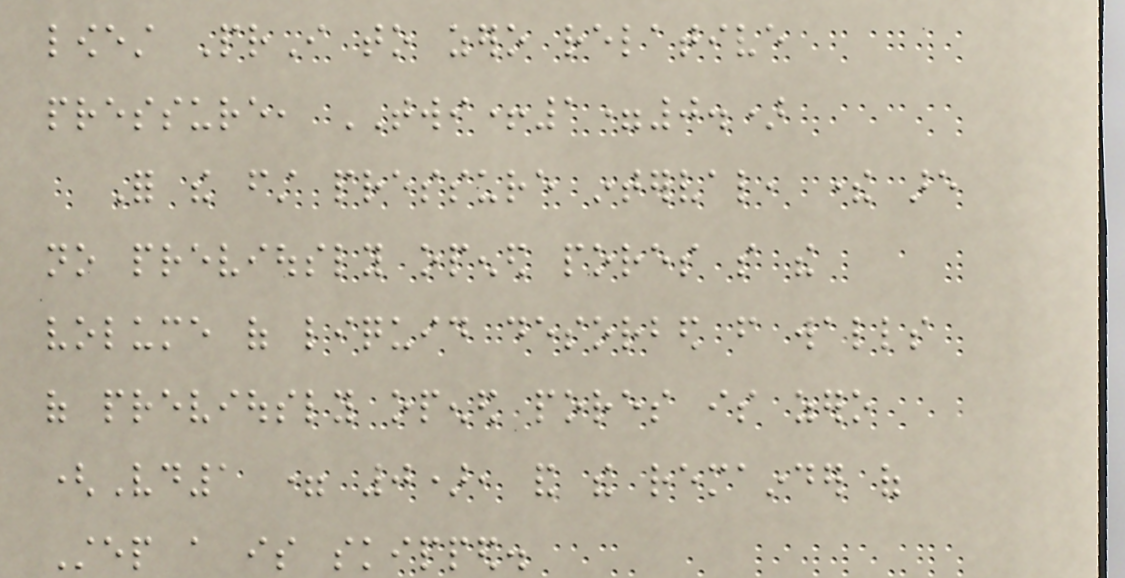lowest PrI to zero relative
pressure, TWI+1=0.)
For the first pressure interval, there are
no previously opened pores so the
volume of liquid desorbed from walls
of previously opened pores is zero
(Vd1 = 0), and the remainder of
Step a is skipped.
